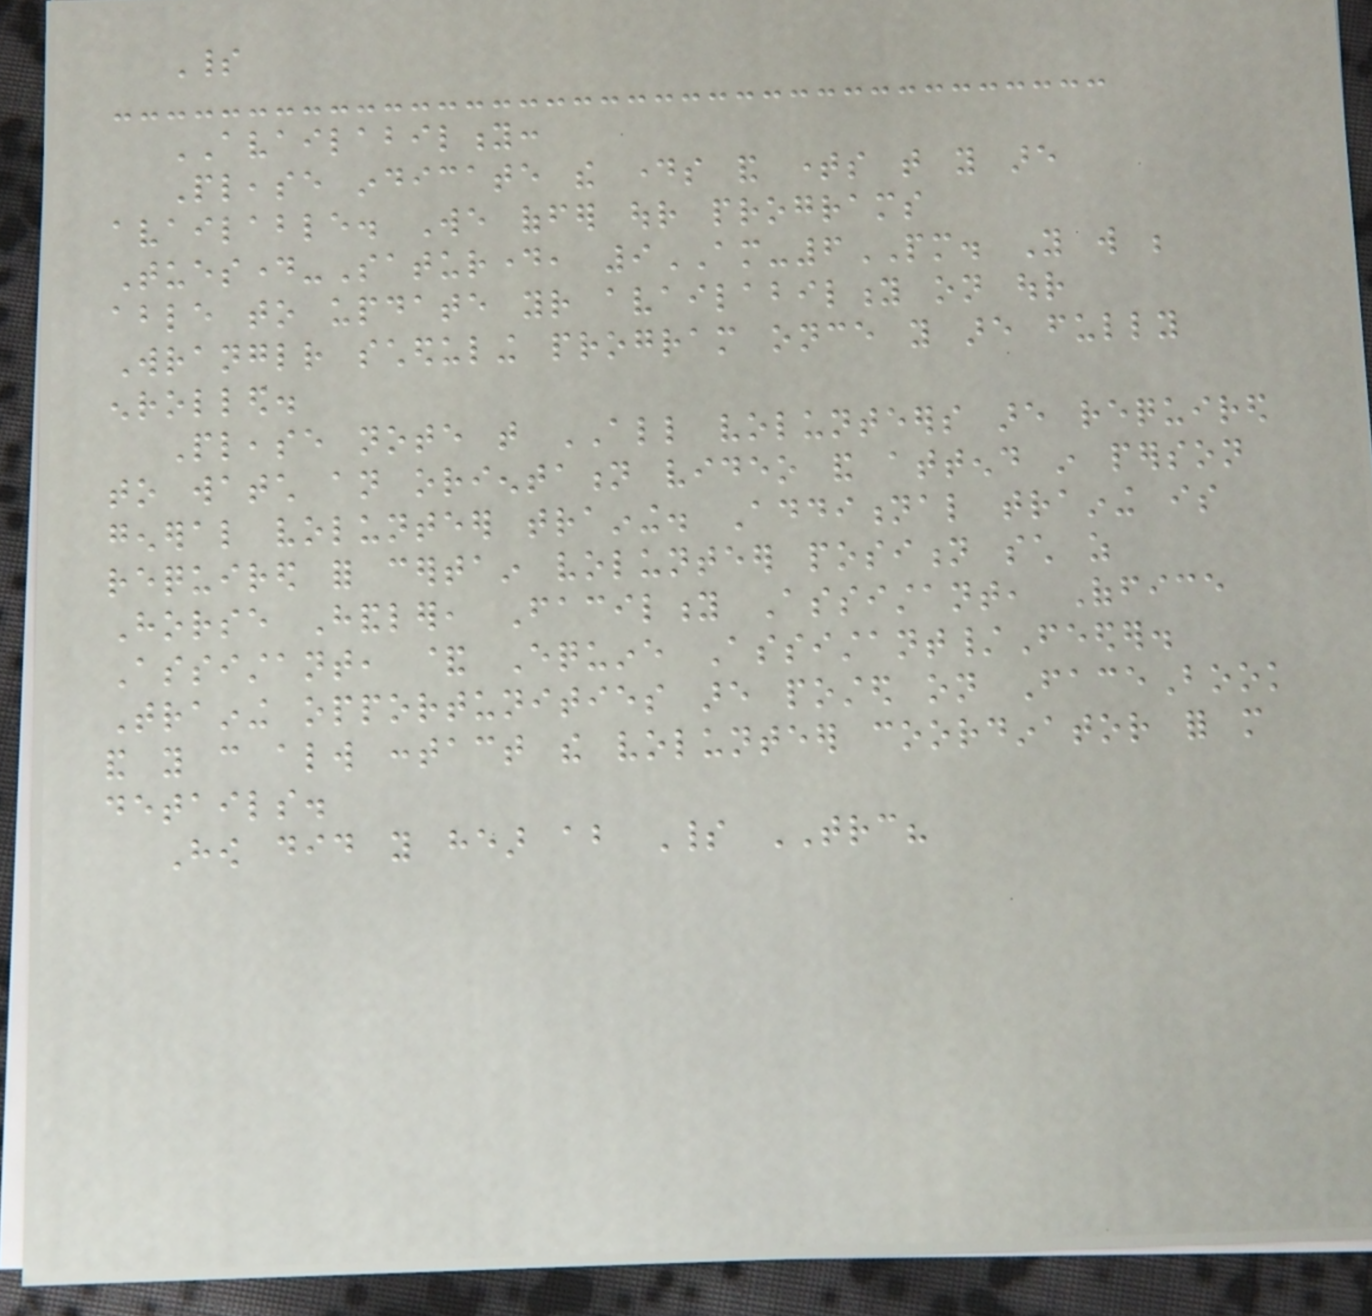Spirit
AVAILABILITY:
Please indicate the days and times that you are
available. We offer our programs
Tuesday-Saturday, 9AM-6PM. You will be
able to update your availability on our
Wranglr scheduling program once you are fully
enrolled.
Please note that ALL volunteers are required
to watch an orientation video and attend in person
general volunteer training. Additional training is
required for certain volunteer position such as
Horse Handler, Facility Assistant, Office
Assistant, & Equine Assistant/Feeder.
Training opportunities are posted on FaceBook
and you can always contact the volunteer coordinator for more
details.
How did you hear about Spirit TRC?
